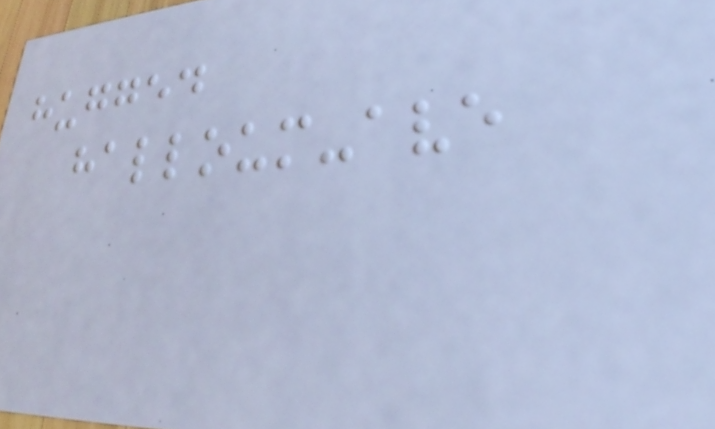hugged
halloum-ave
